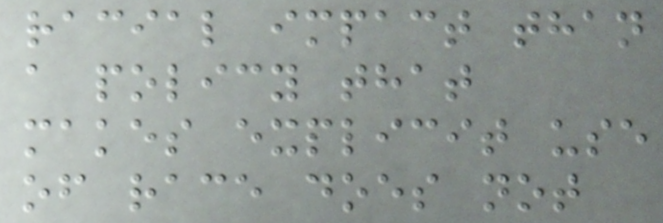racial impact than
a policy that
makes explicit use
of race does not
